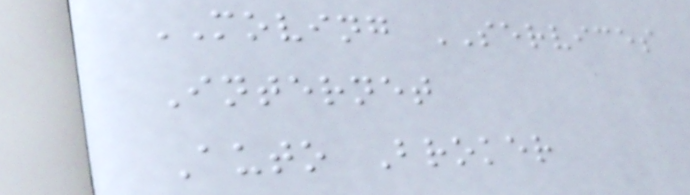MOVING SERVICES
Internet
Auto Broker
